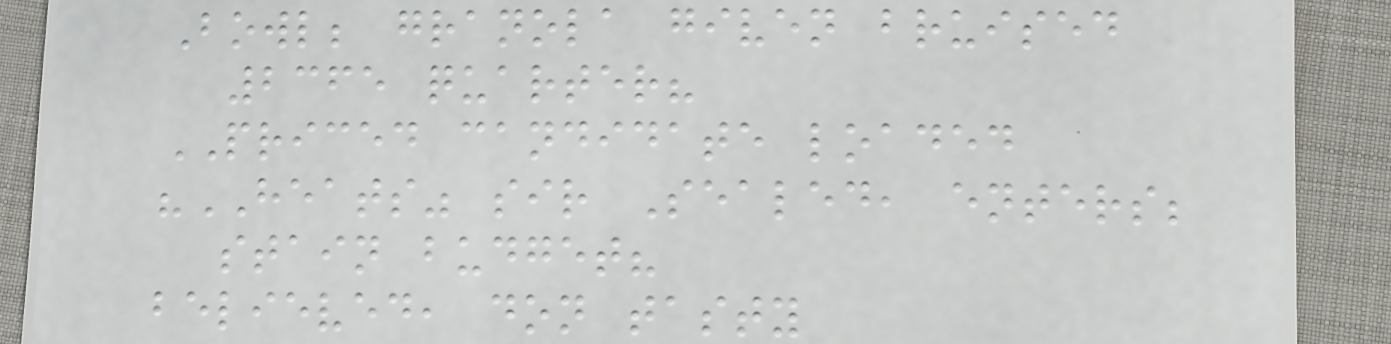Bowl; granola given bruised
2365 quarter?
PRICED candidate loaded
"HEATS" sir Sealed, enters;
stain budget?
believed, don tasty
